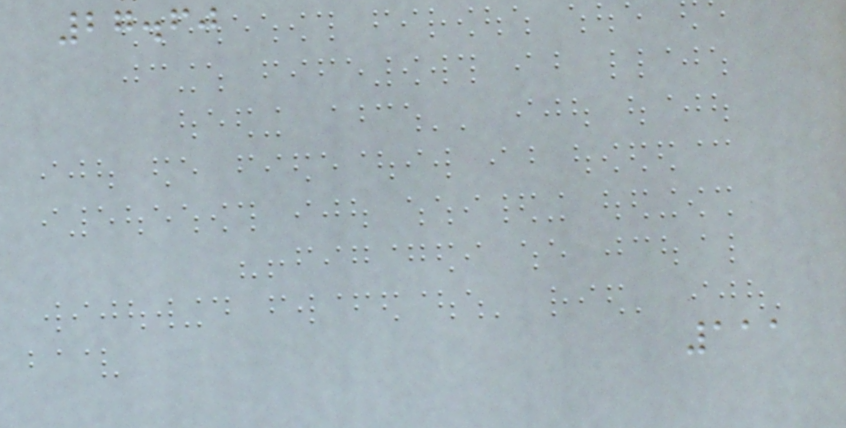27.60
111
